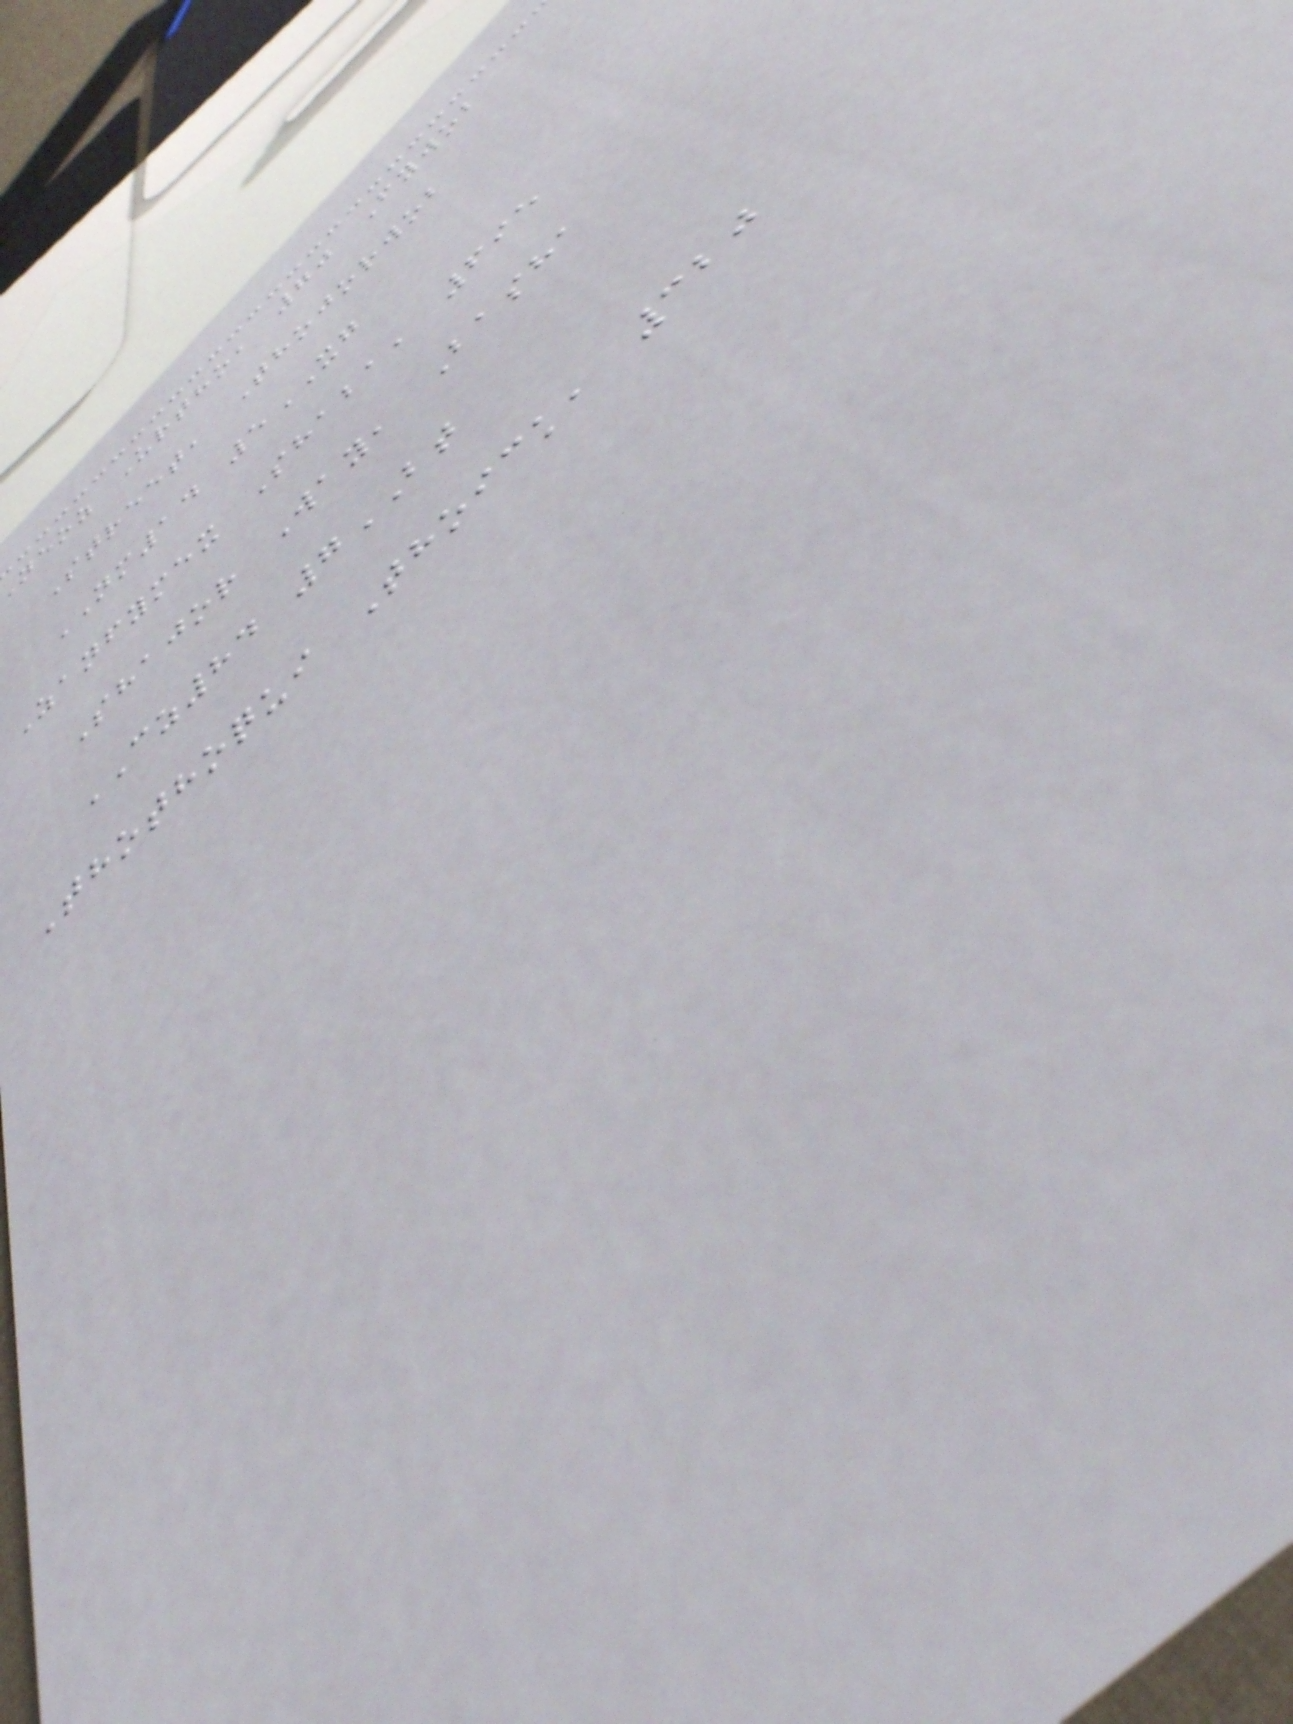neoz Urtho, 70 Fywob
Street, Thojorwob
NM14 5XG
Zanfymex Shaba, 695
Shajor Way, Basha
CZ84 7BT
Thothoqui Thoick, 320
